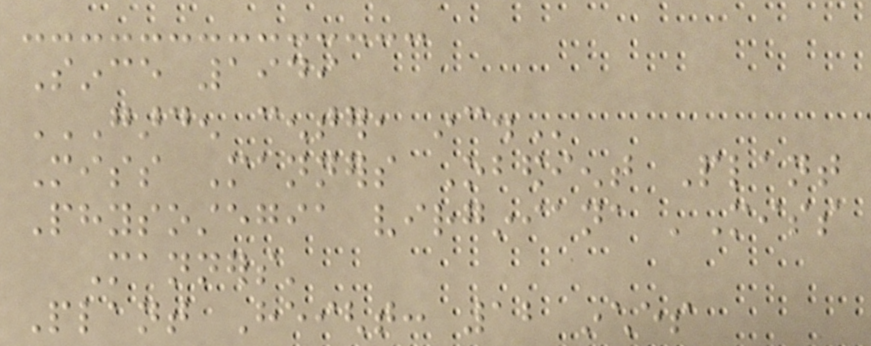Since 1949
GARDEN CENTER, INC.
Miss Manners Obedient Plant
Physostegia virginiana 'Miss
Manners'
Plant Height: 12 inches
